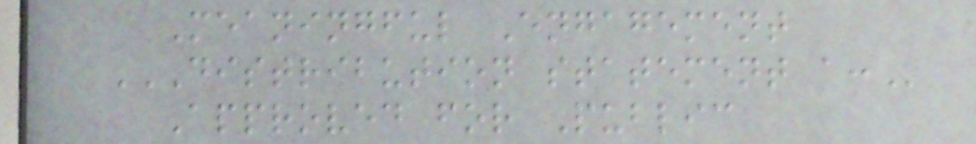Meaningful Engagement
DISTRIBUTION STATEMENT A:
Approved for Public
